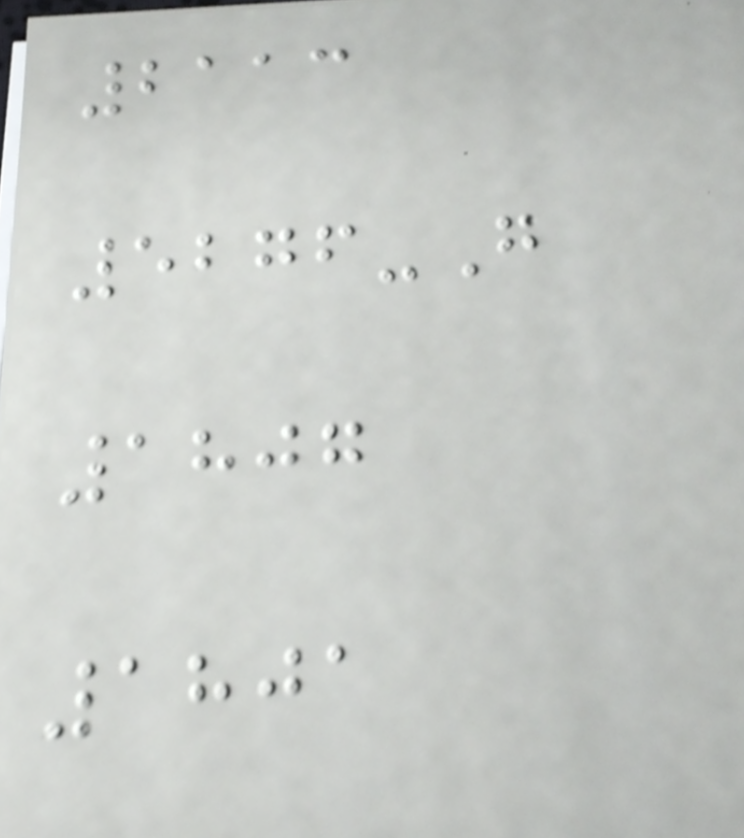2113
5276-G
1807
1801
